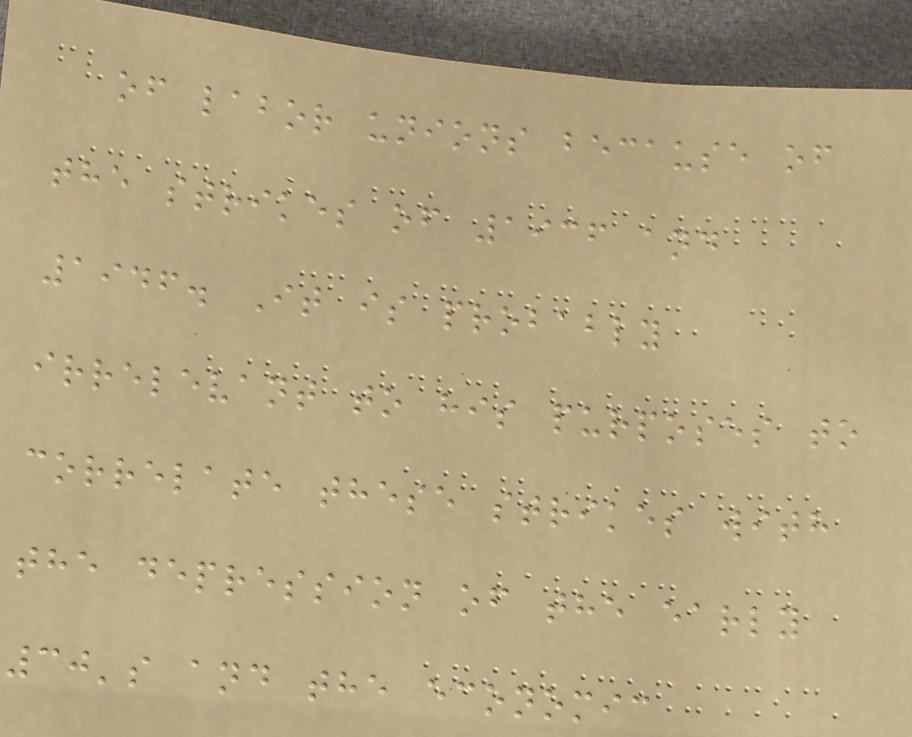of labor unions because of
the strikes of 1936 and
1946. It is probably
irrelevant to his purposes to
correlate these strikes with
the depression of the early
30's and the economic
